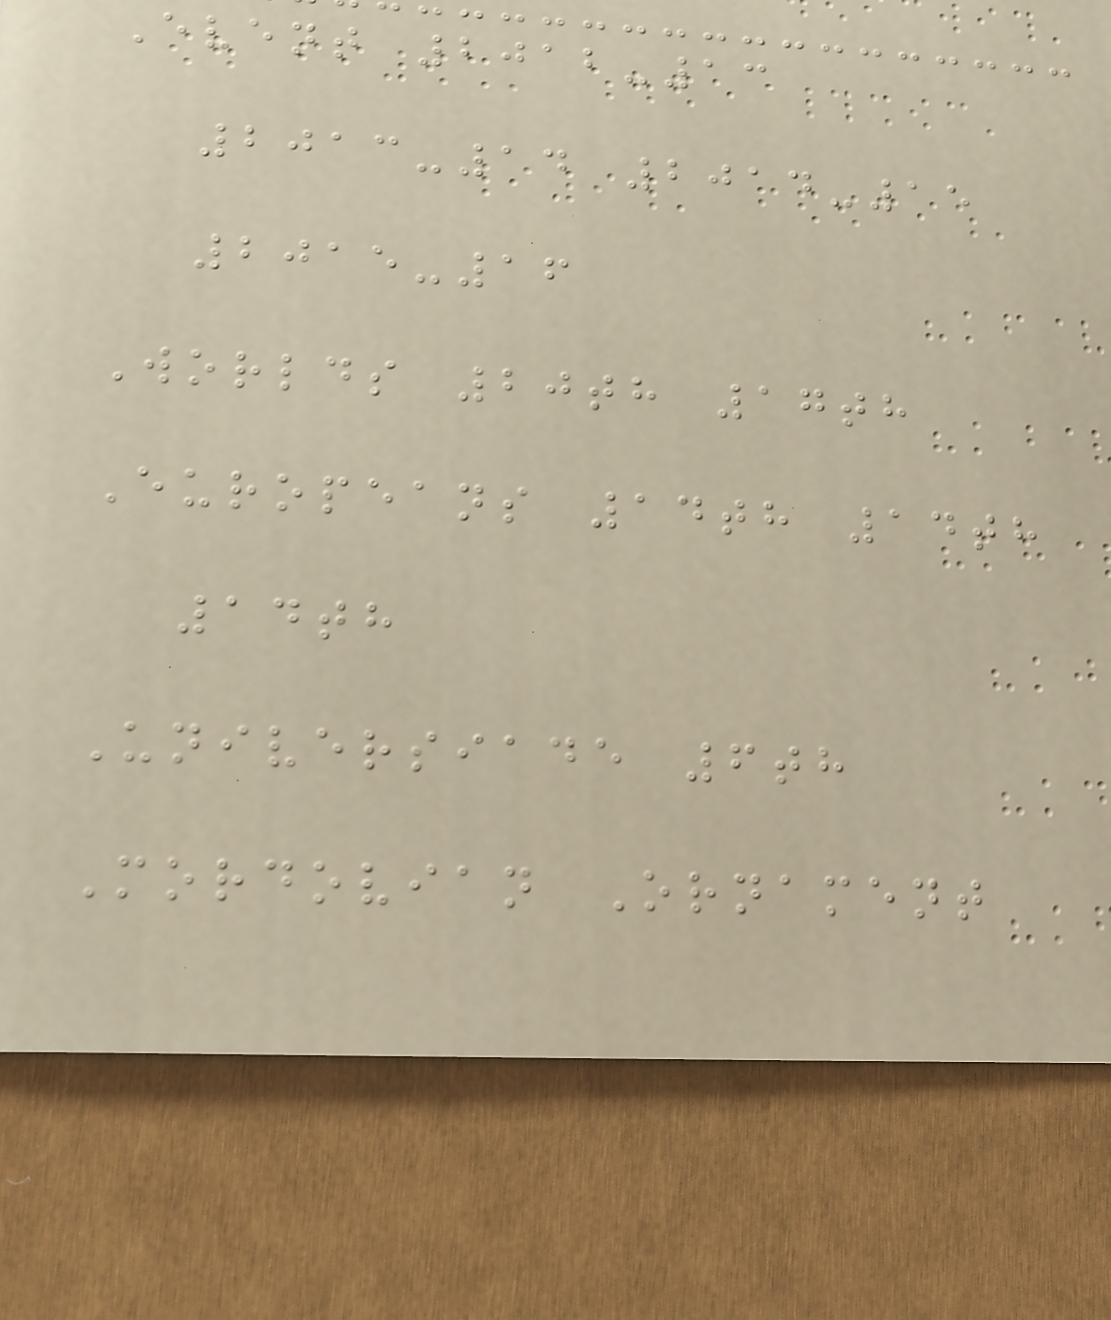Event 2012-13
2013-14 2014-15
2015-16
Worlds 20th 17th
Europeans 14th 14th
14th
Universiade 6th
Mordovian Ornament
